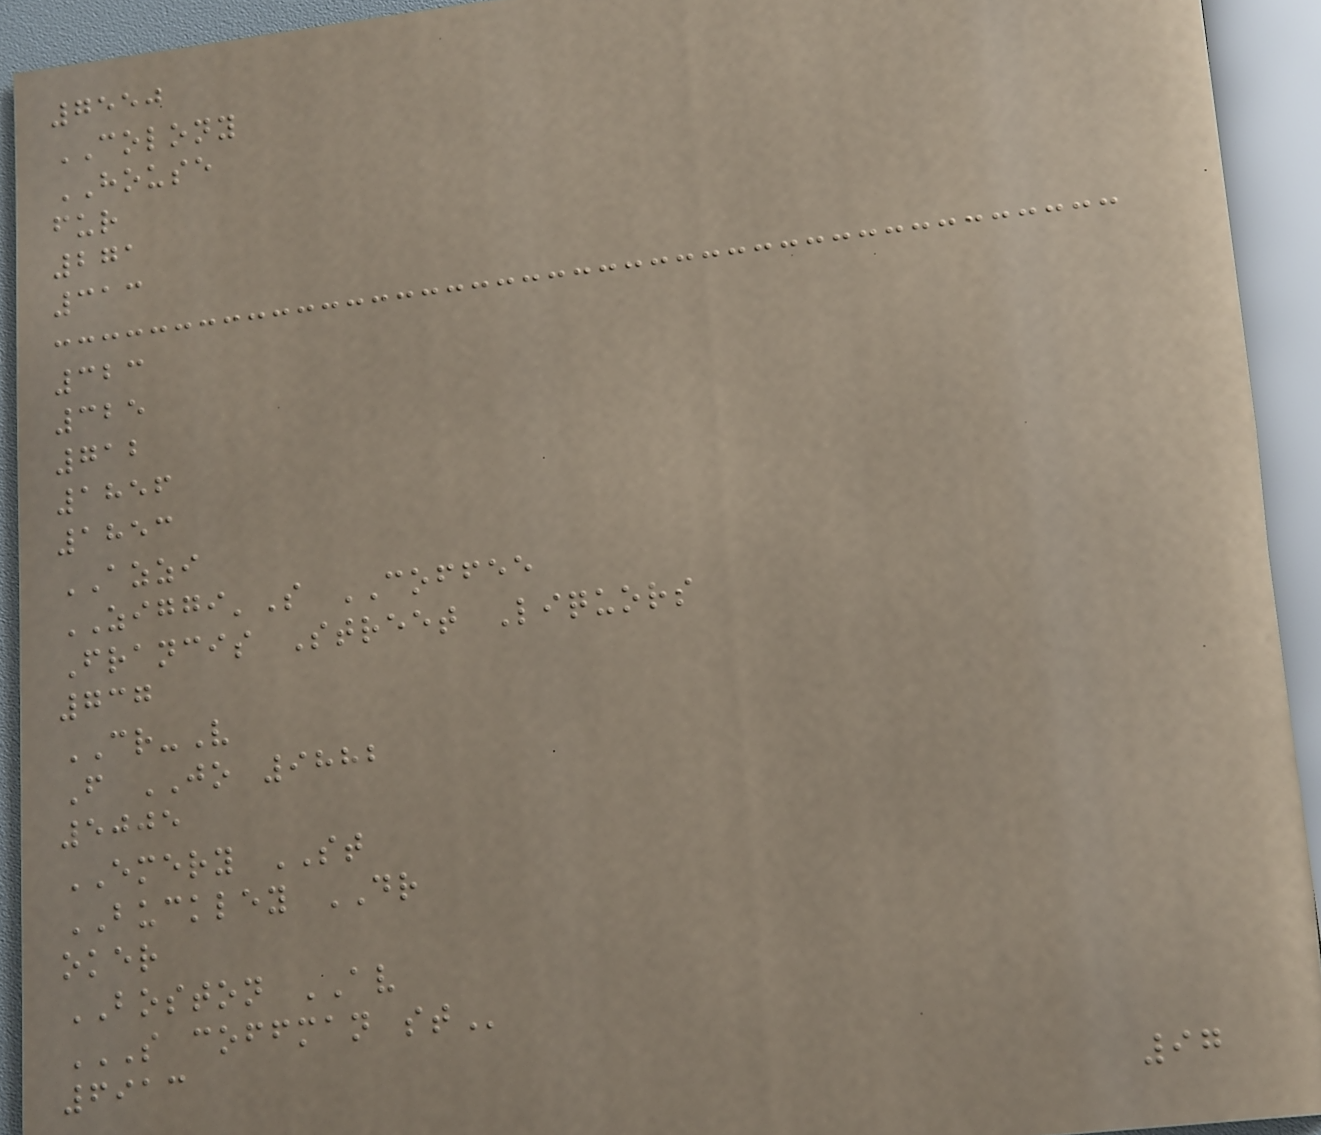7550
COLONY
HOUSE
fur
271
313
323
325
712
1856
1853
AZZI
ZIGGI'S COFFEE
Francis Street Liquors
737
CR-V
F JO 9882
5005
EMERY ST
BUCKLEY DR
oker
BOSTON AV
S COFFMAN ST
6913
97
